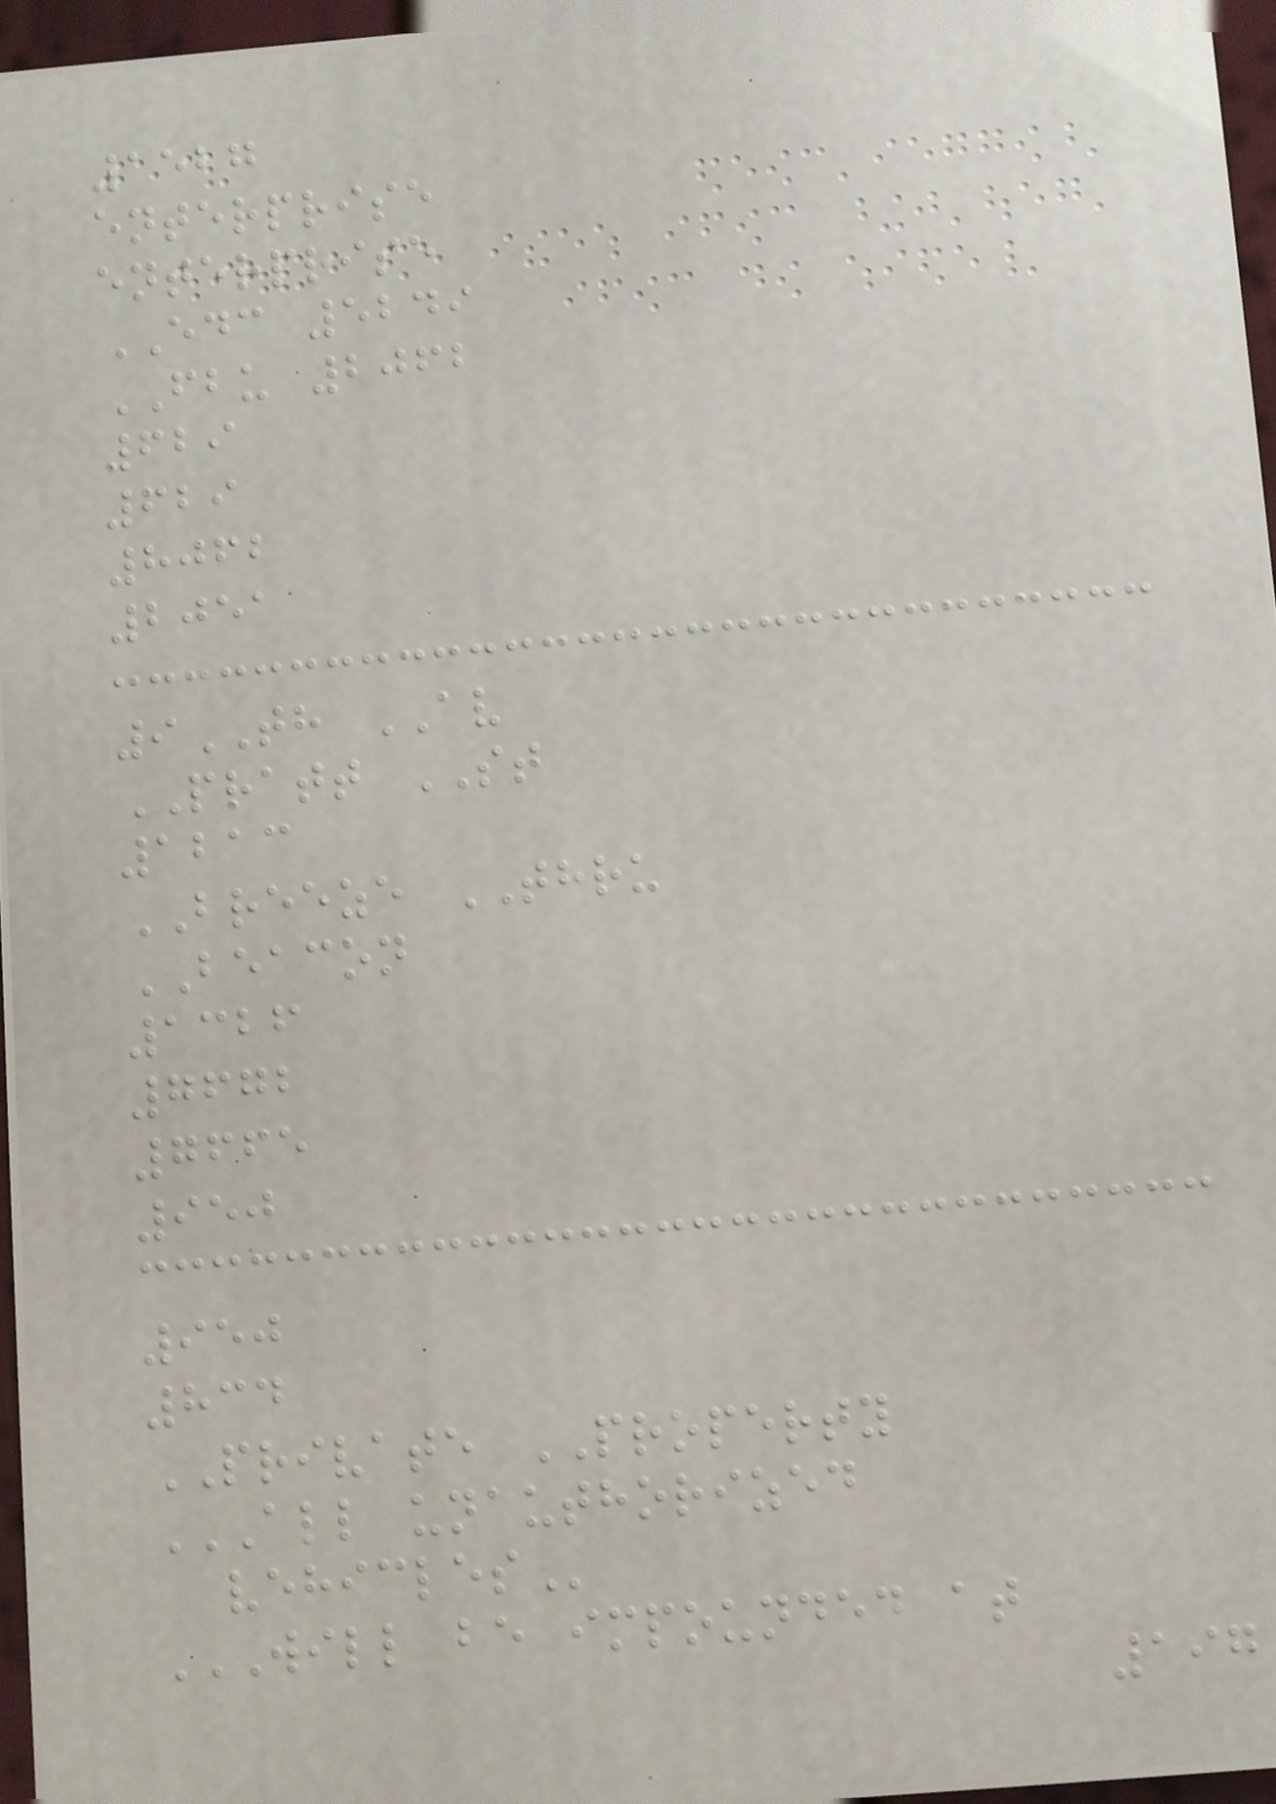1527
enterprise
enterprise
EDC 5249
FBU 2062
629
629
8062
2051
9TH AV
PRATT ST
1213
BREEZE THRU
BEACON
1326
7672
7665
950
950
834
PRIVATE PROPERTY
ALL UNAUTHORIZED
VEHICLES
WILL BE IMPOUNDED AT
197
